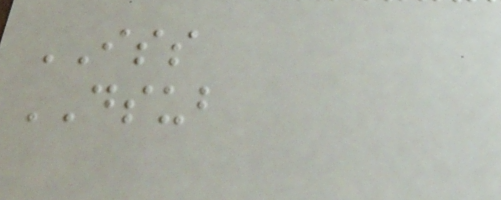ISS
DSUB
